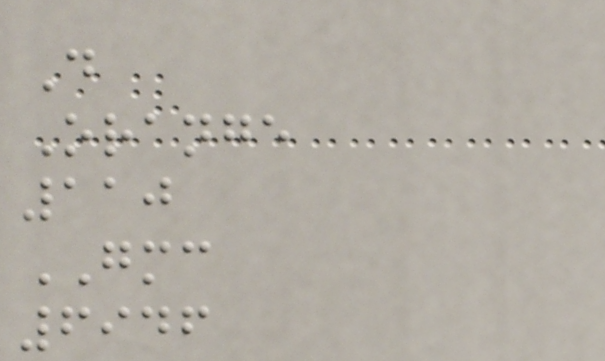D
Orange
110
GMC
6946
